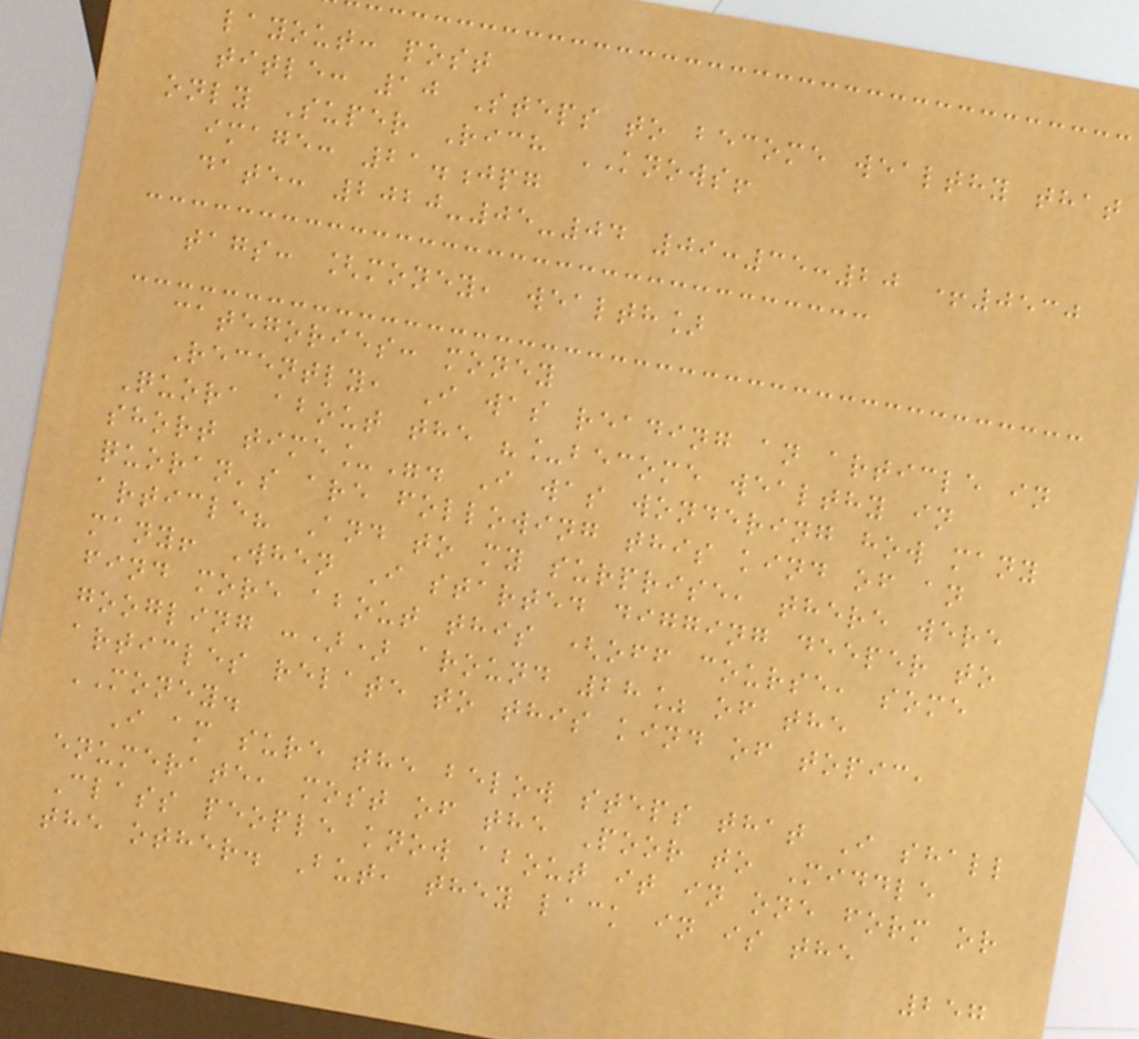layout: post
title: 10 Steps to become wealthy that
only Super Rich KNOWS!
image: 21.jpg
date: 2020-05-04 09:35:20 +0530
tags: [money, wealth]
categories: money
Recently, I was reading an article in
Quora about the "_become wealthy in
short time_". I was wondering how many
quoran's are following this kind of an
article? And to my surprise, there were
many! When I started digging deeper to
find more about this (off course, some
googling :)) around 28% of the
articles relate to this kind of topic,
MONEY.
I am sure the below steps that I shall
enumerate, most of the Poor to Middle
Class people know about it in one form or
the other. But, they lack in is the
257
